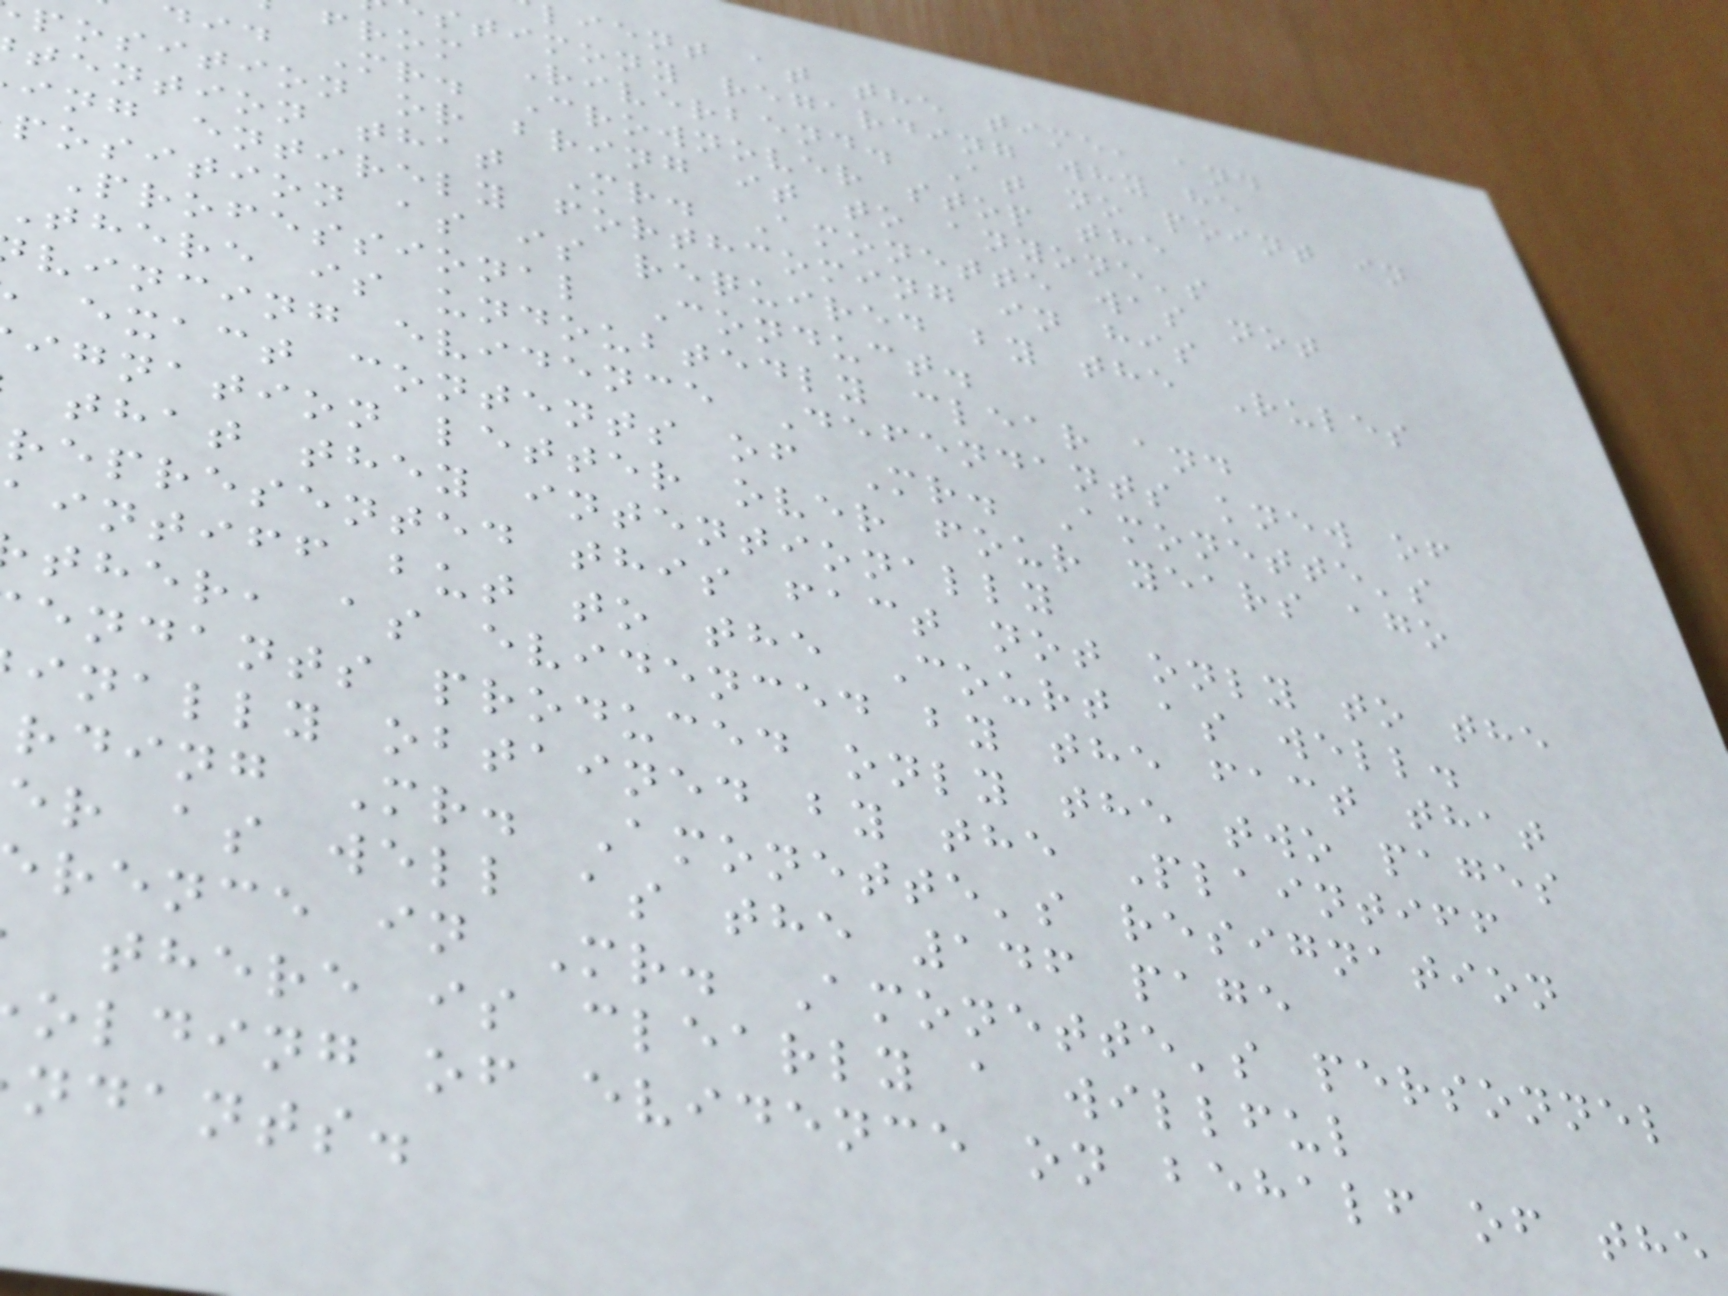lient at the time, and
stimony regarding why he
from Riverbend. At no point in
did Mr. Crownover stop the
position or bring it to anyone's
tention that Mr. Amonette was not
ing entirely forthcoming in his
position as is required by the Rules
Professional Conduct.
there is undoubtedly clear and
vincing evidence Defendants knew of
exact contents of Mr. Amonette's
ignation letter over four years ago
that they intentionally
represented this fact not only to the
intiff but to the Court as well.
ther, as evidenced by the fact that
endants produced only the two pages
inally obtained by the Plaintiff
rding Mr. Amonette's resignation
er as well as the 146 page
rence in Mr. Amonette's personnel
there is clearly a willful
olding of evidence on behalf of the
ndants.
